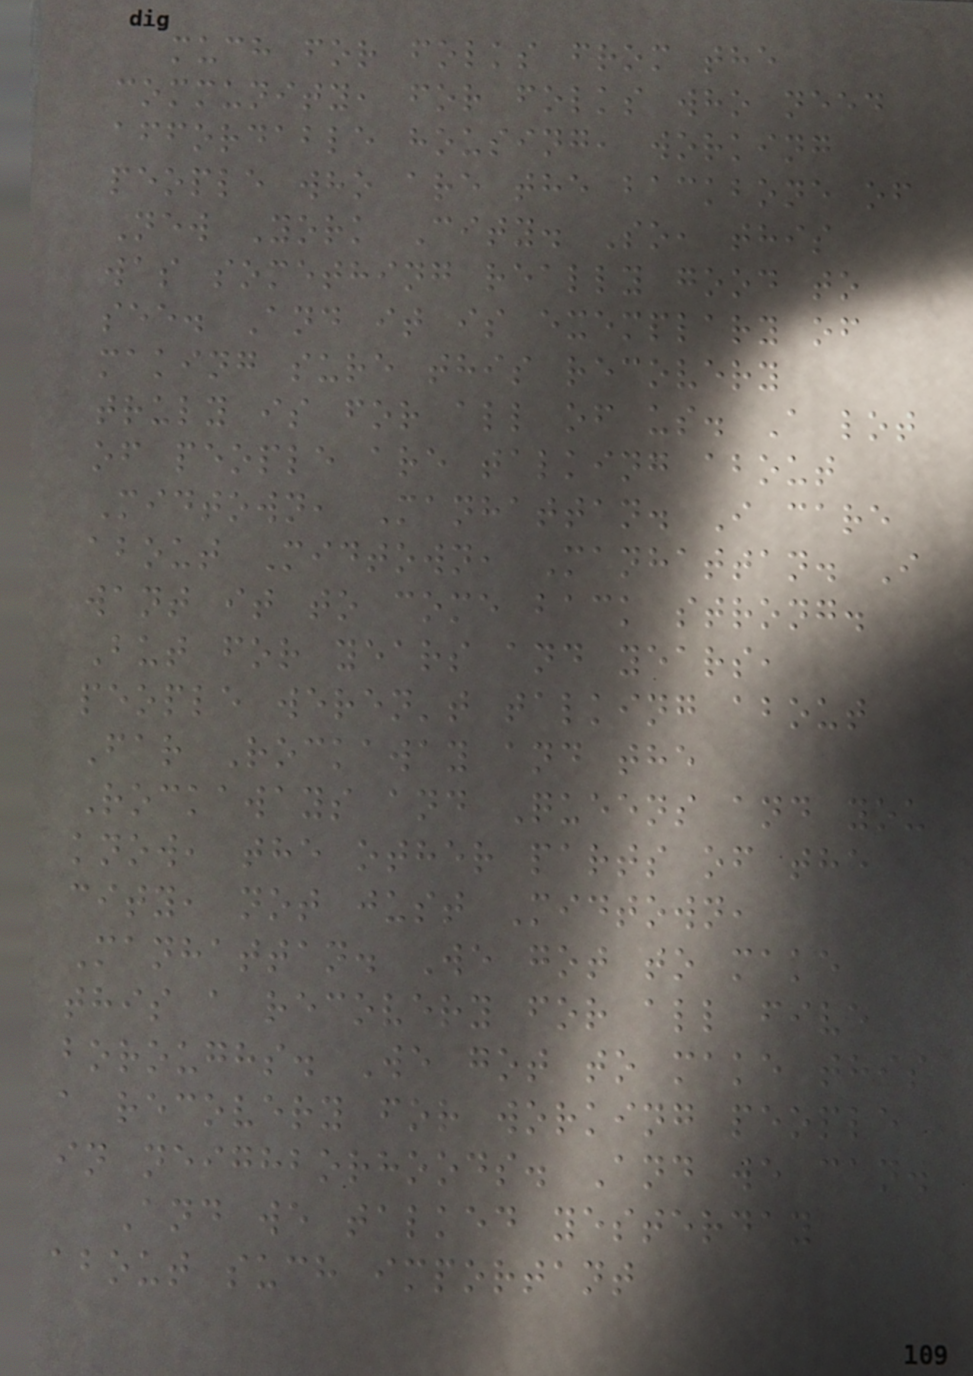much for folks from the
community, for folks who need
affordable housing, working
people who are the backbone of
New York City. So, this
was something really good to
see. And it is exemplary of
making sure this recovery
truly is for all of us. A lot
of people are talking about
Midtown, Manhattan. I care
about Midtown, Manhattan. I
want it to come back strong.
But for years and years,
people weren't talking about
Far Rockaway and the
Rockaways and Queens and you
know, the other parts of the
city, not just Midtown,
Manhattan. We got to make
this a recovery for all five
boroughs. We got to make this
a recovery for working people
in neighborhoods. And we can.
And we talked yesterday
about such important
